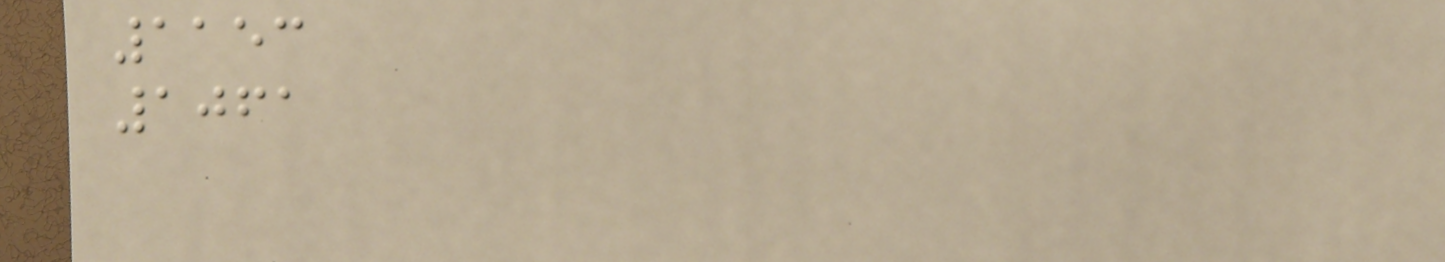1153
1061
